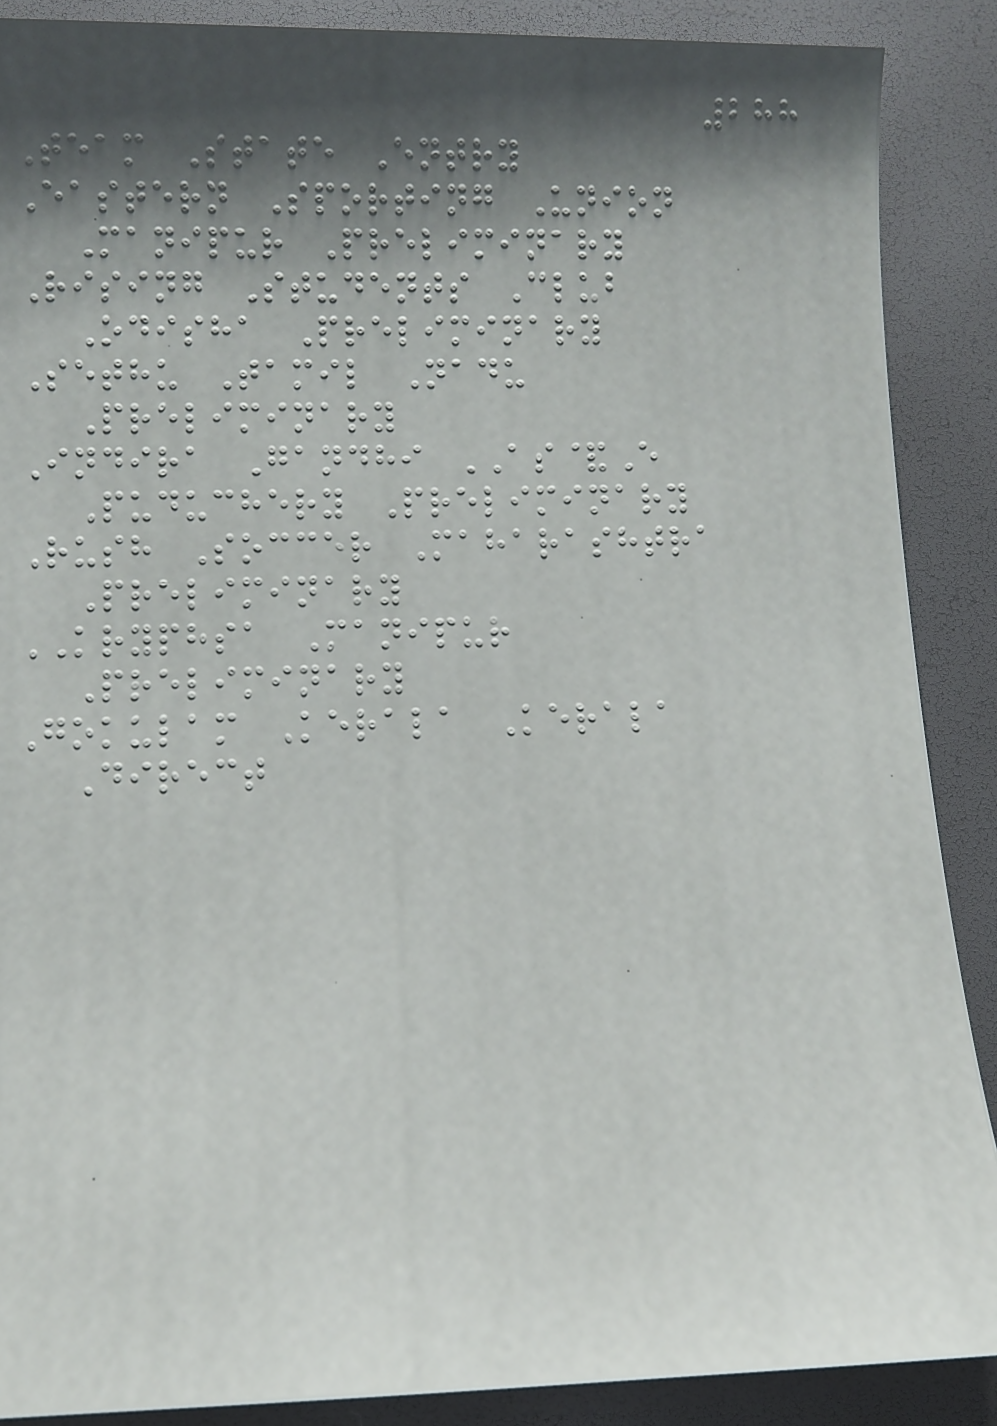288
Team State Entry
Eastern Sporting Union
Manipur Preliminary
Rising Students Club
Odisha Preliminary
Sethu Tamil Nadu
Preliminary
Indira Gandhi AS&E
Puduchery Preliminary
Rush Soccer Maharashtra
Preliminary
KRYPHSA Manipur
Preliminary
Gokulam Kerala Kerala
Direct
